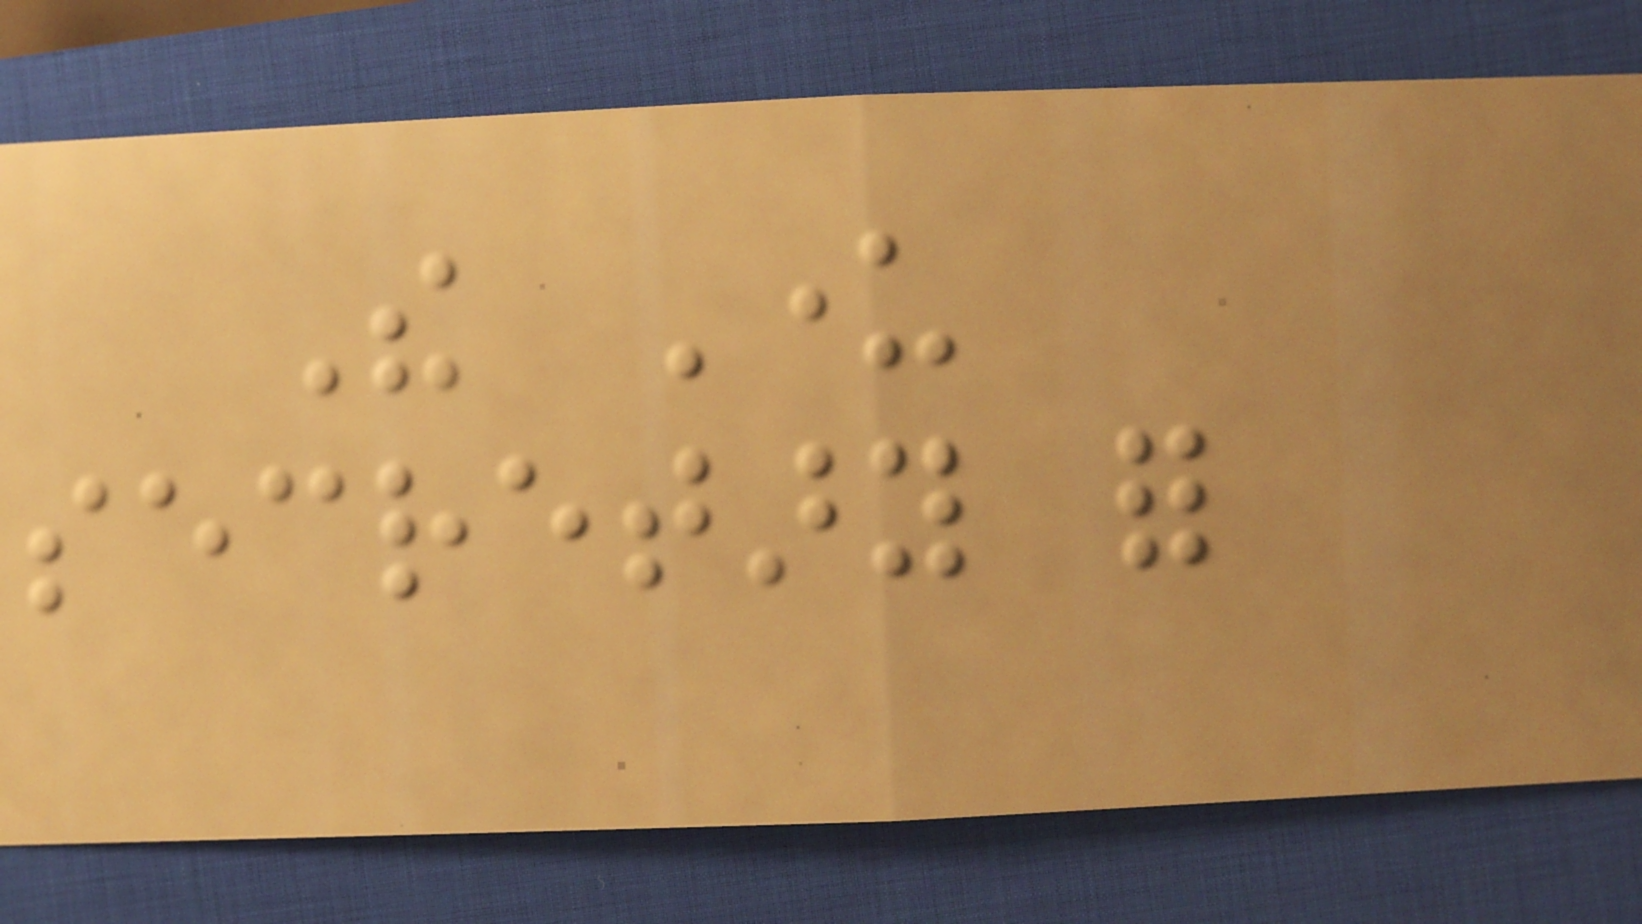The Under
secretary for
